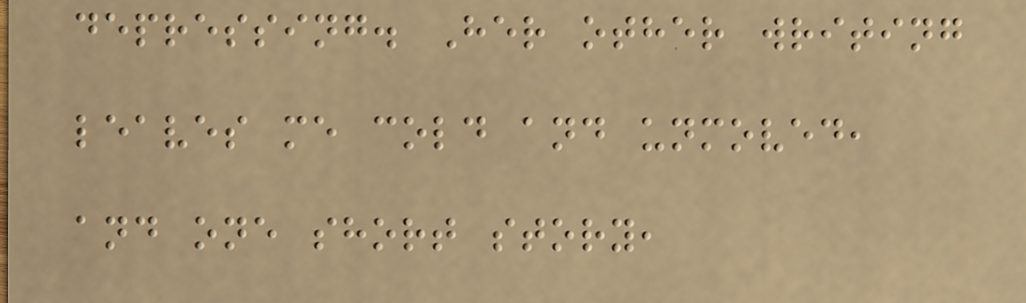depressing. Her other writing
leaves me cold and unmoved,
and one short story,
